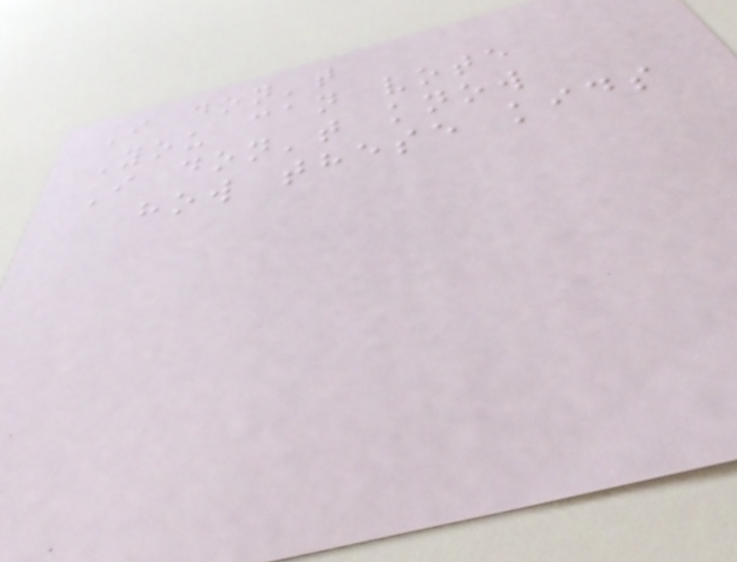I don't
You can vote
I don't know
how these kids
